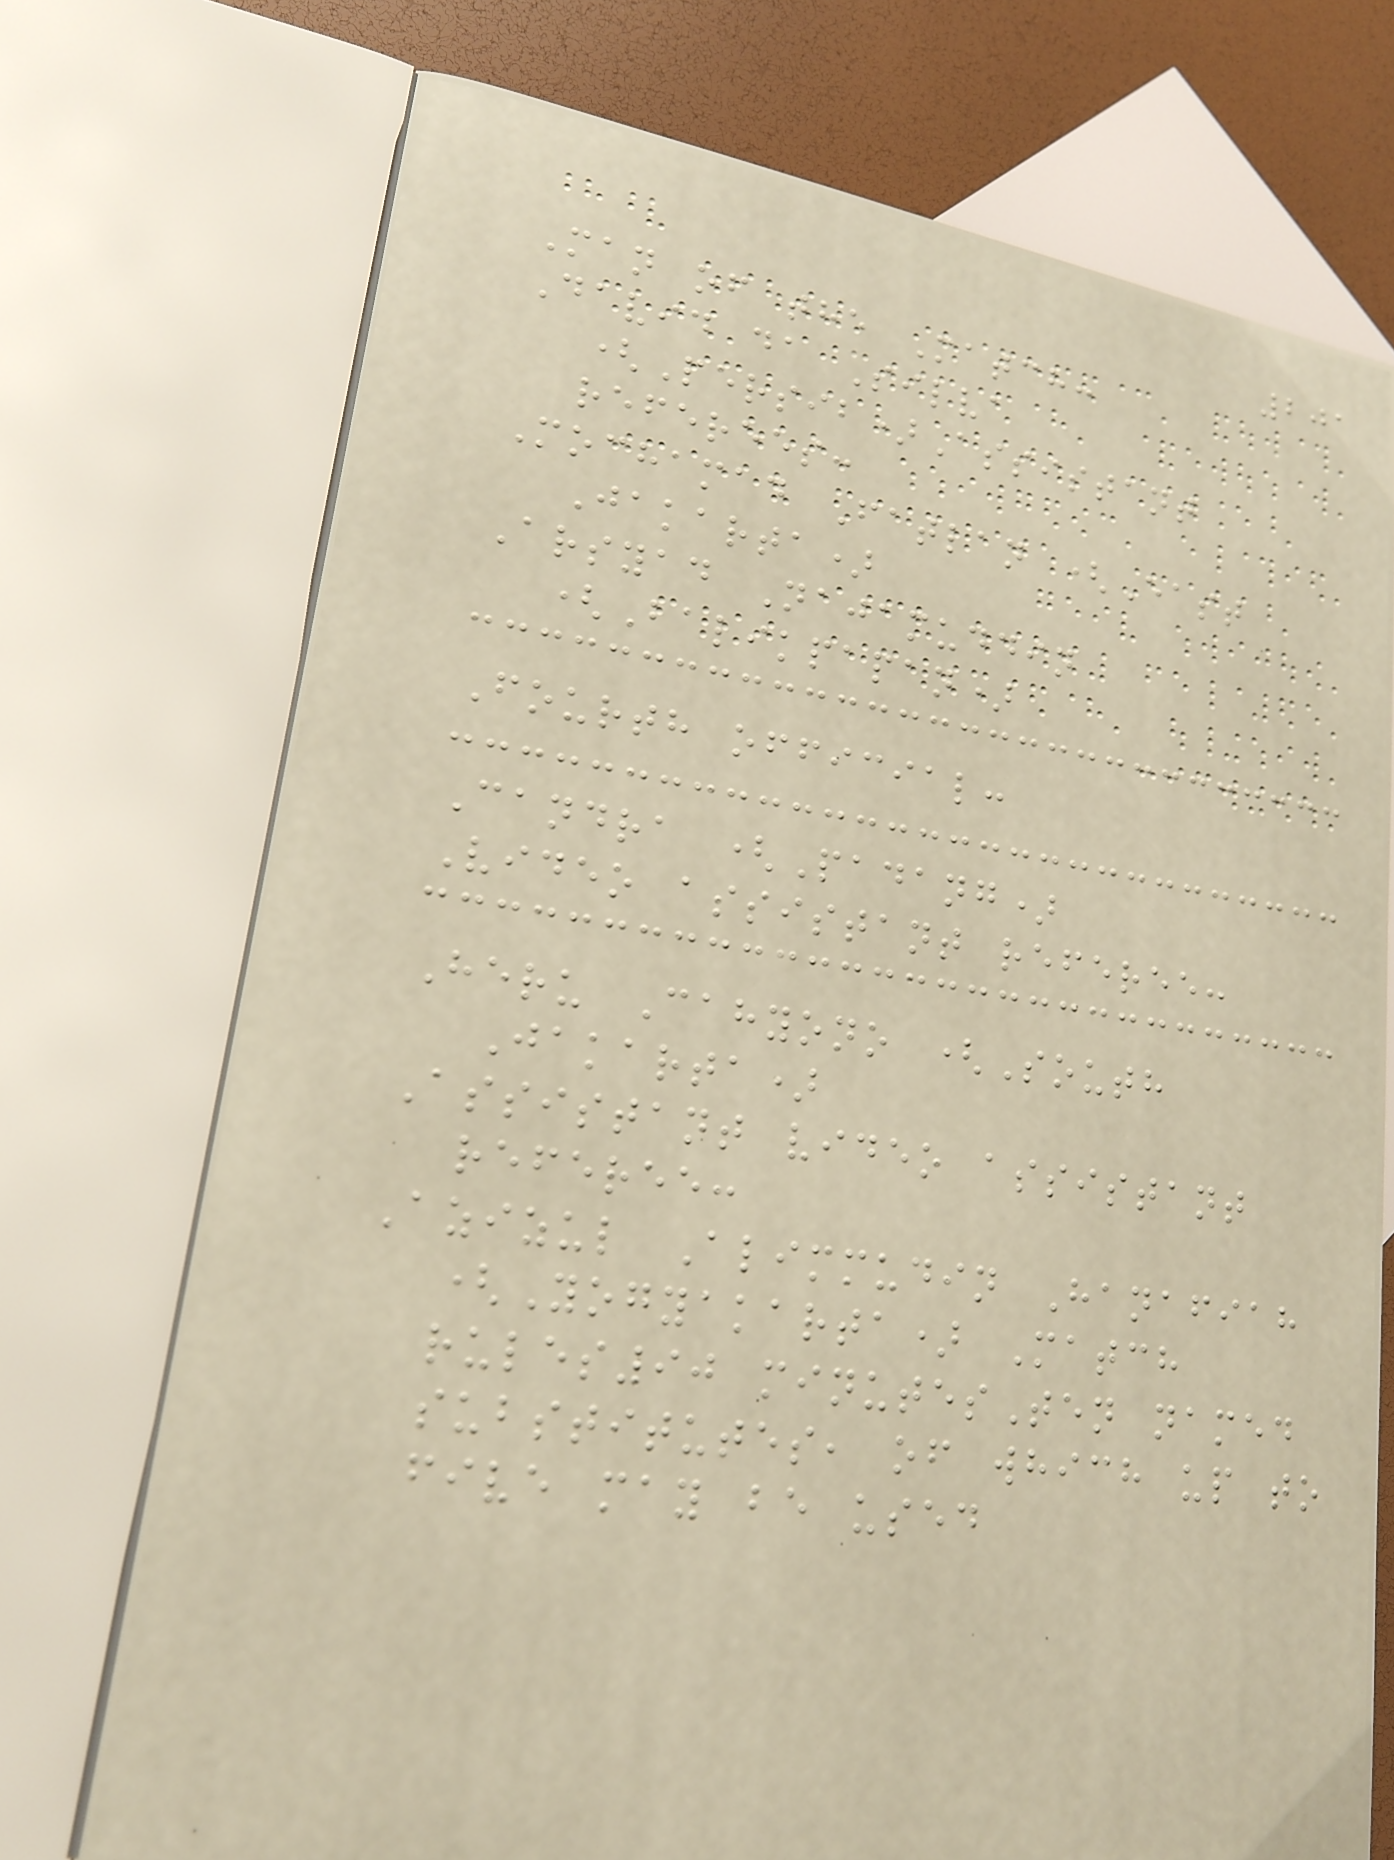201
Man of the Match:
David da Silva
(Persib)Assistant
referees:
Mochamad Fatlan (East
Jakarta)
Arsyad Najamuddin
(Balikpapan)
Fourth official:
Candra (Padang)
Video assistant referee:
Heru Cahyono (South
Jakarta)
Assistant video assistant
referee:
Azizul Alimmudin Hanafiah
(Yogyakarta) Match
rules90 minutesTen named
substitutes, of which up to
five may be used
